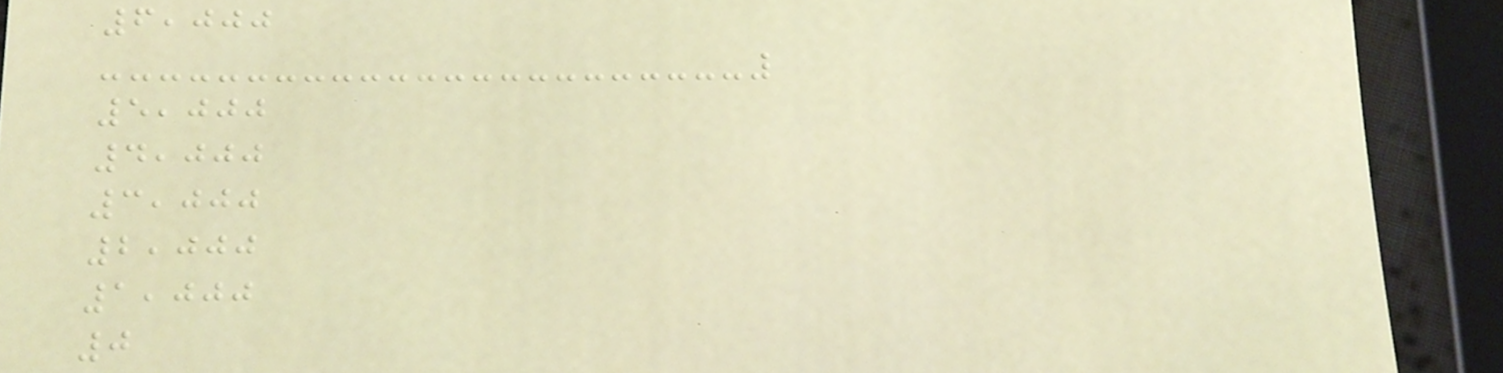6,000
5,000
4,000
3,000
2,000
1,000
0
